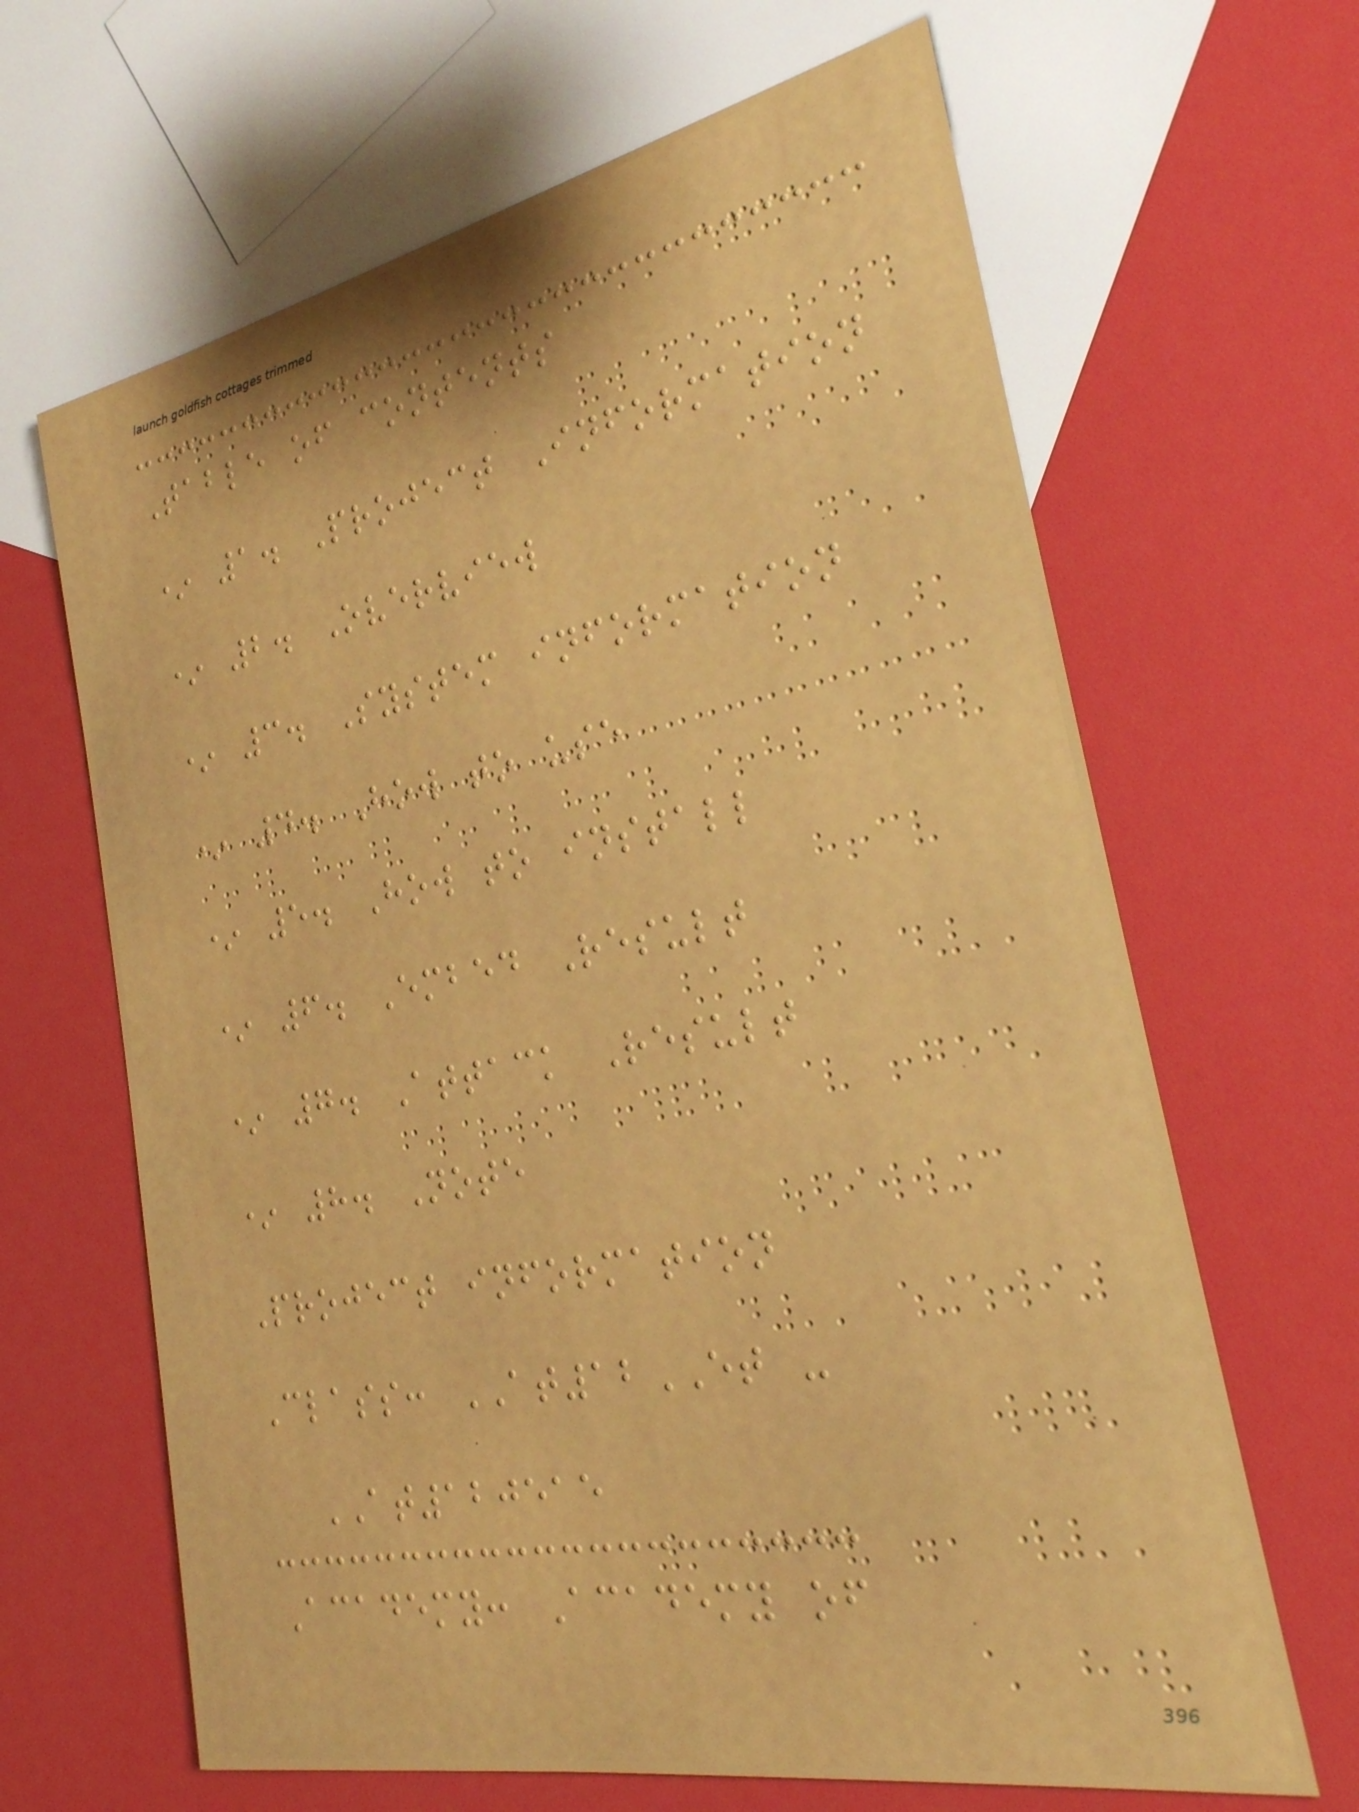Table of contents
* 1. Project Information
* 2. Overview
* 3. System information
* 4. How to use
* 5. How to install
* 6. Embed Result
* 7. Attack Result
* 8. Note
Project information
Class: AT12ET -
AT120515
Academy: Academy of
